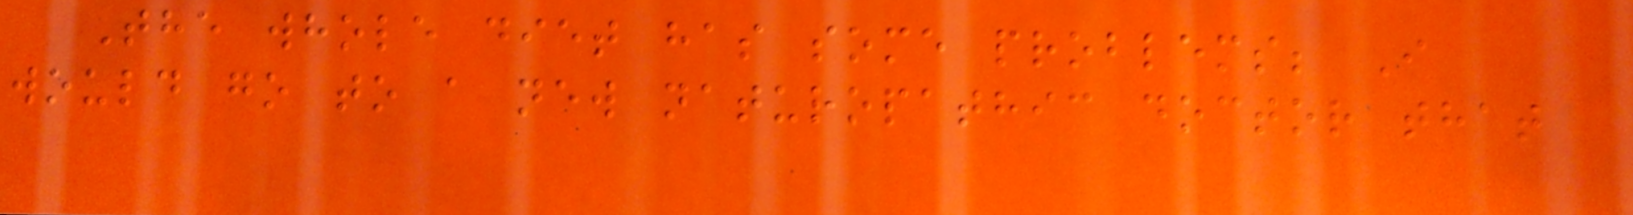The whole diet has some problems; I
would go to a new naturopathic doctor that
